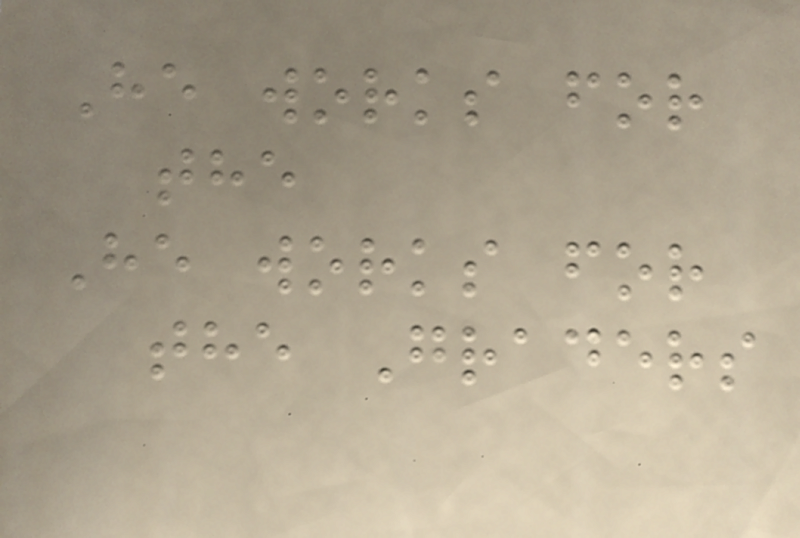He works for
the
He works for
the Graders
